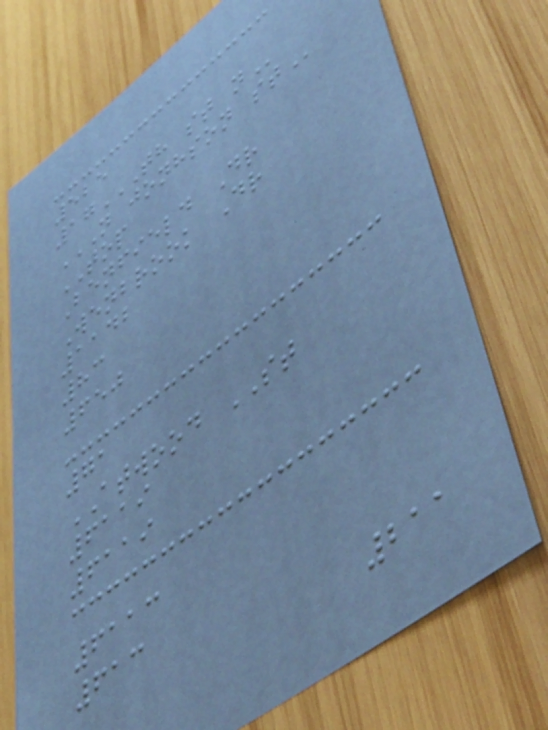525
17TH ST N
N JONHSON ST
TOP
Benfield Dr
Wenbrook Dr
1142
83
650
71
ATWOOD ST
6119
6119
6113
613
211
